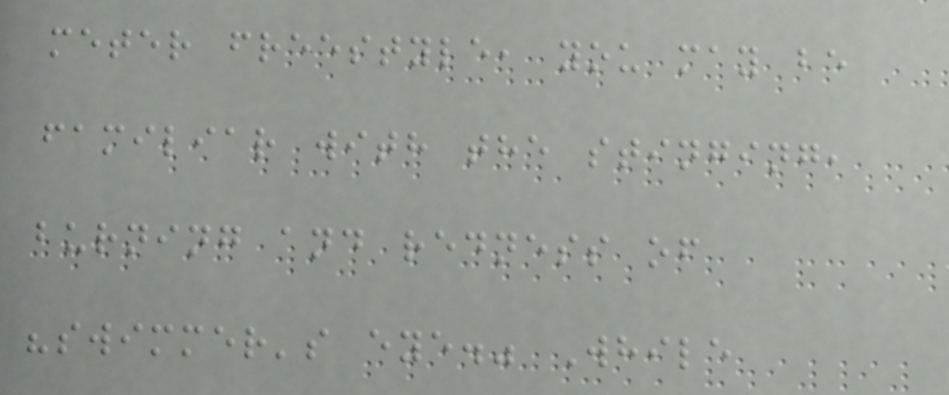meter freestyle, you may be
familiar with the stinging,
burning and redness of
"swimmer's eye." While
